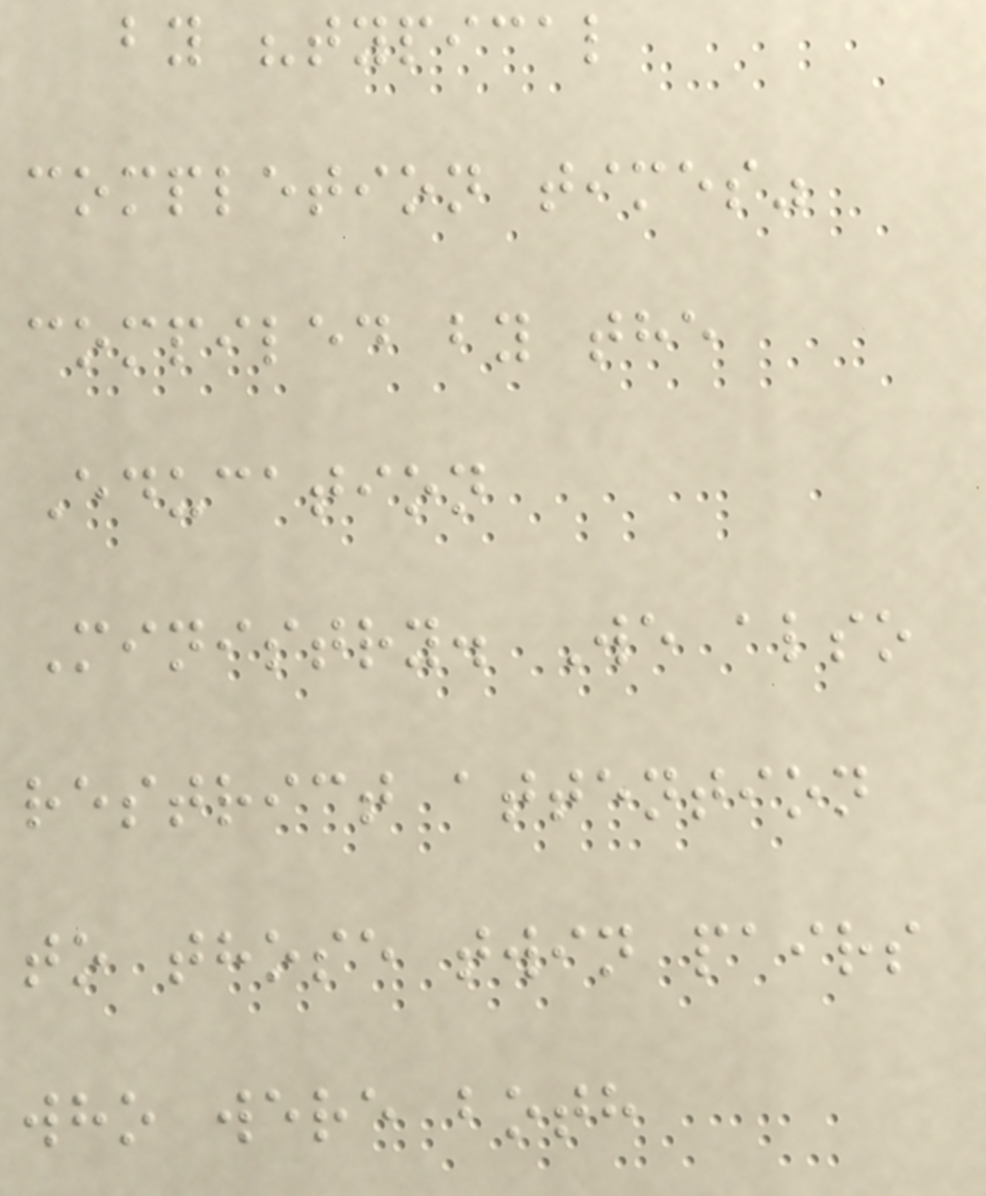by "typical
completion times"
compiled by the
Education
Ministry. We also
restrict attention
to those twin pairs
who were both
